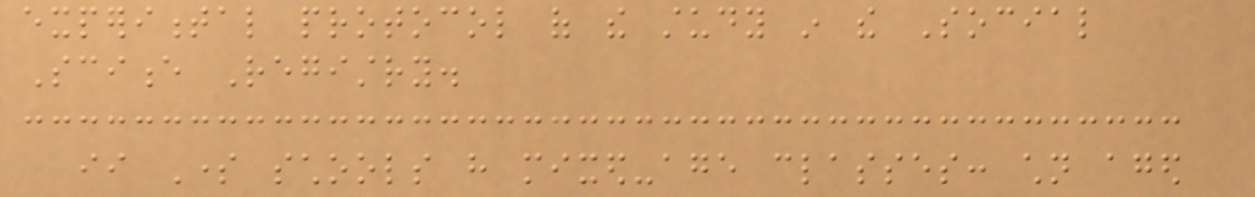experimental protocol of the study in the Social
Science Registry.
ii Some schools have mixed-age classes: children aged
